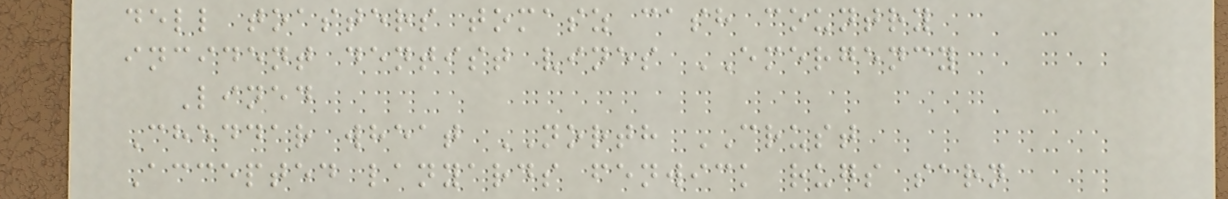dell toasters tomasz cash country
incident dentist vines EMERGENCY
Lined
Cheddar wheat NORTH CRUST
Accepted lanyards fenwick rugs sarn
